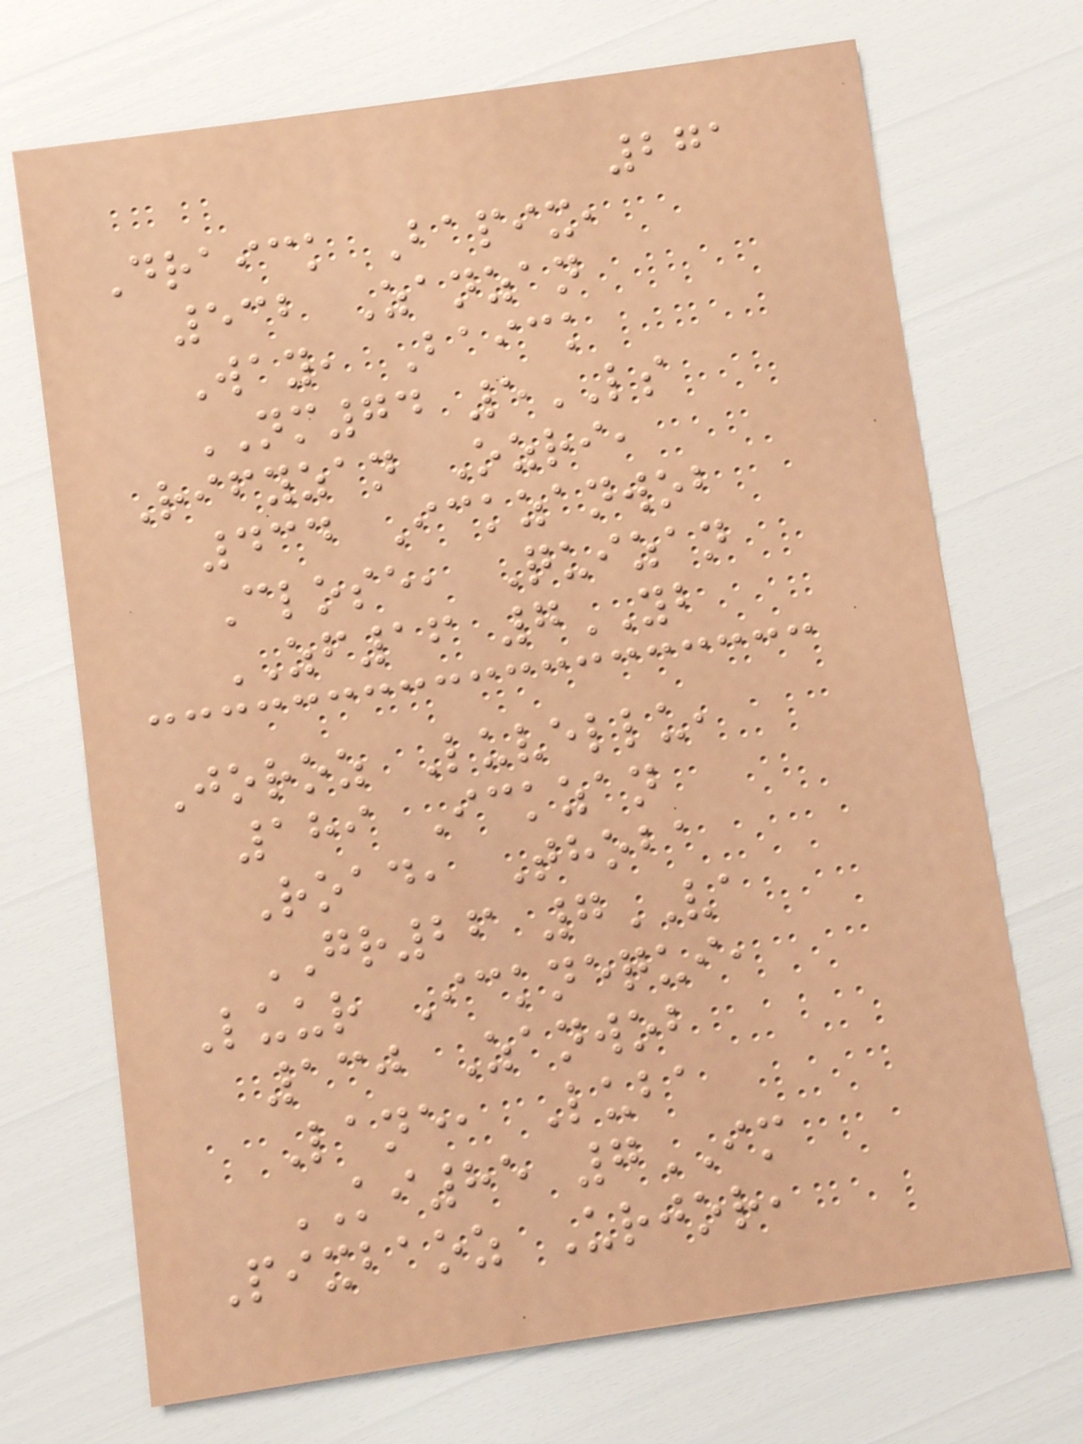271
Draick Bapix,
532 Zanzan
Way, Baick
NM74 5LS
Rifyzan Ozri,
434 Ickzanwob
Close, Quizan
ZF16 7YB
Joroz Luvellu,
189 Ickzan
Road, Thoba
GR26 7VA
Luur Icknequi,
130 Zanwob
Lane, Luba
KI85 7IM
Pixbaoz Urjor,
